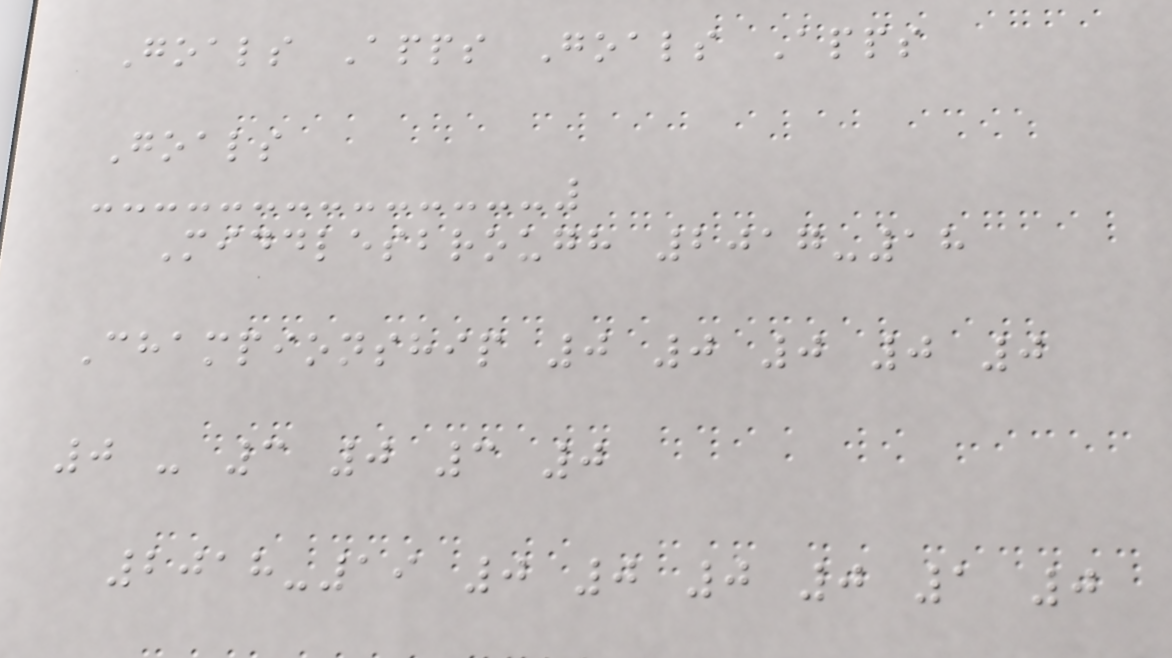Goals Apps Goals Apps
Goals
Middlesbrough 2017-18
Championship 0 0 0 0 0
0 - 3 0 3 0
2018-19 0 0 0 0 1 0
